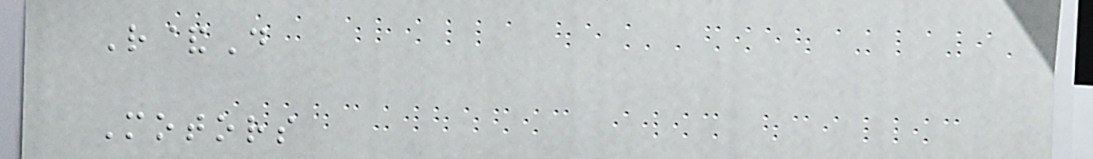R&D
Motors
